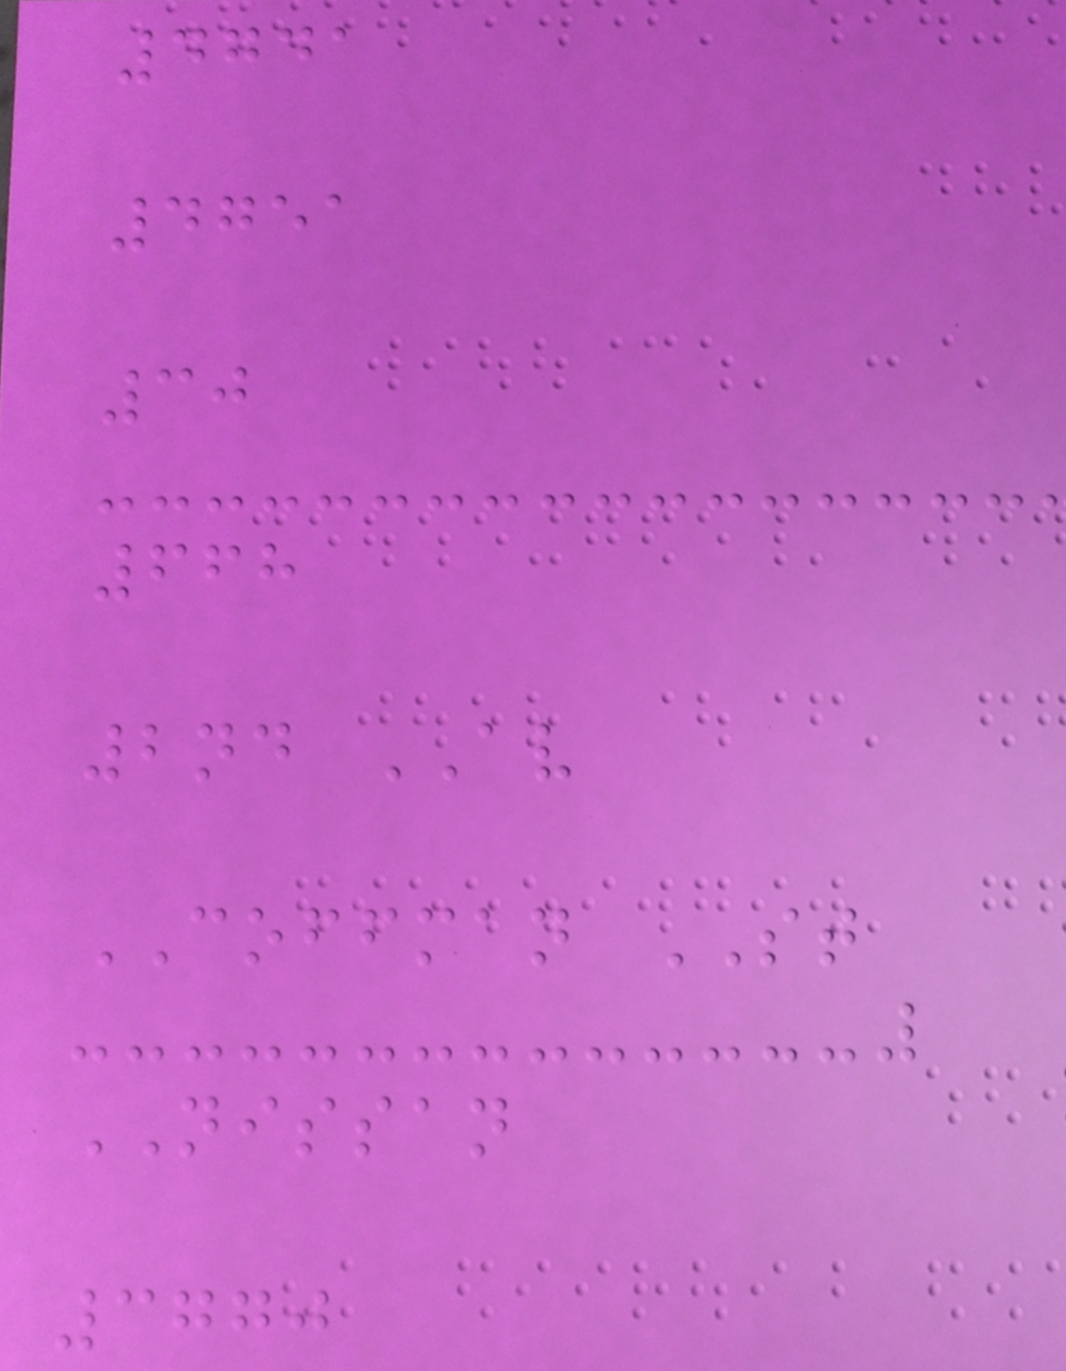4741
4751
30
668
2nd AV
COFFMAN ST
NISSAN
3770
